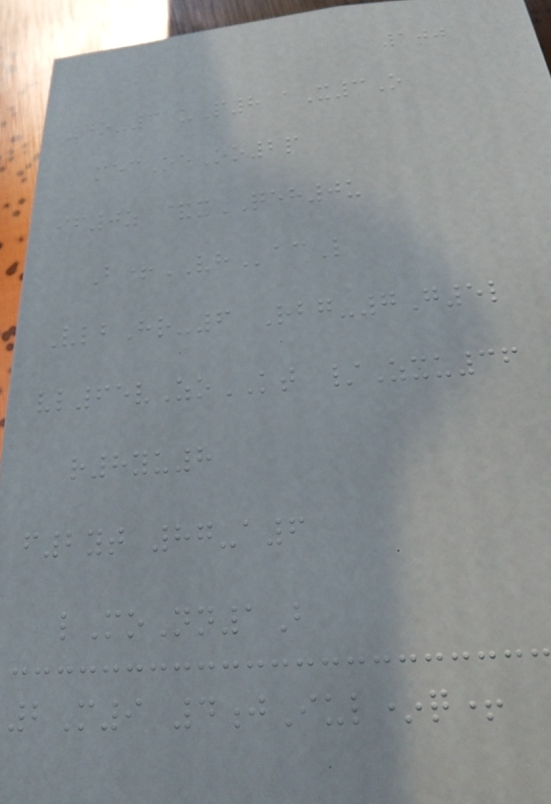100
4o-3 uP8 aX3O
mecOeOo2p
if0z &xQEH0u
B+VHacL
VlbHr-6 Rbg-7G5l
vl65vZoKT /Zxu36
r8yu8
f2yt 87-a6
lMoNn1B
2M9 4jIul*q+
